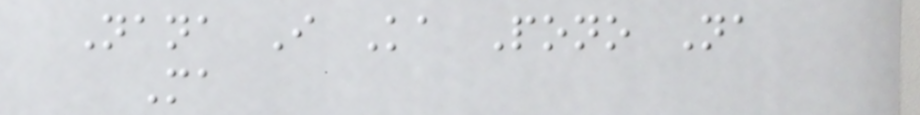Nana I Ka Pono Na
Ma
